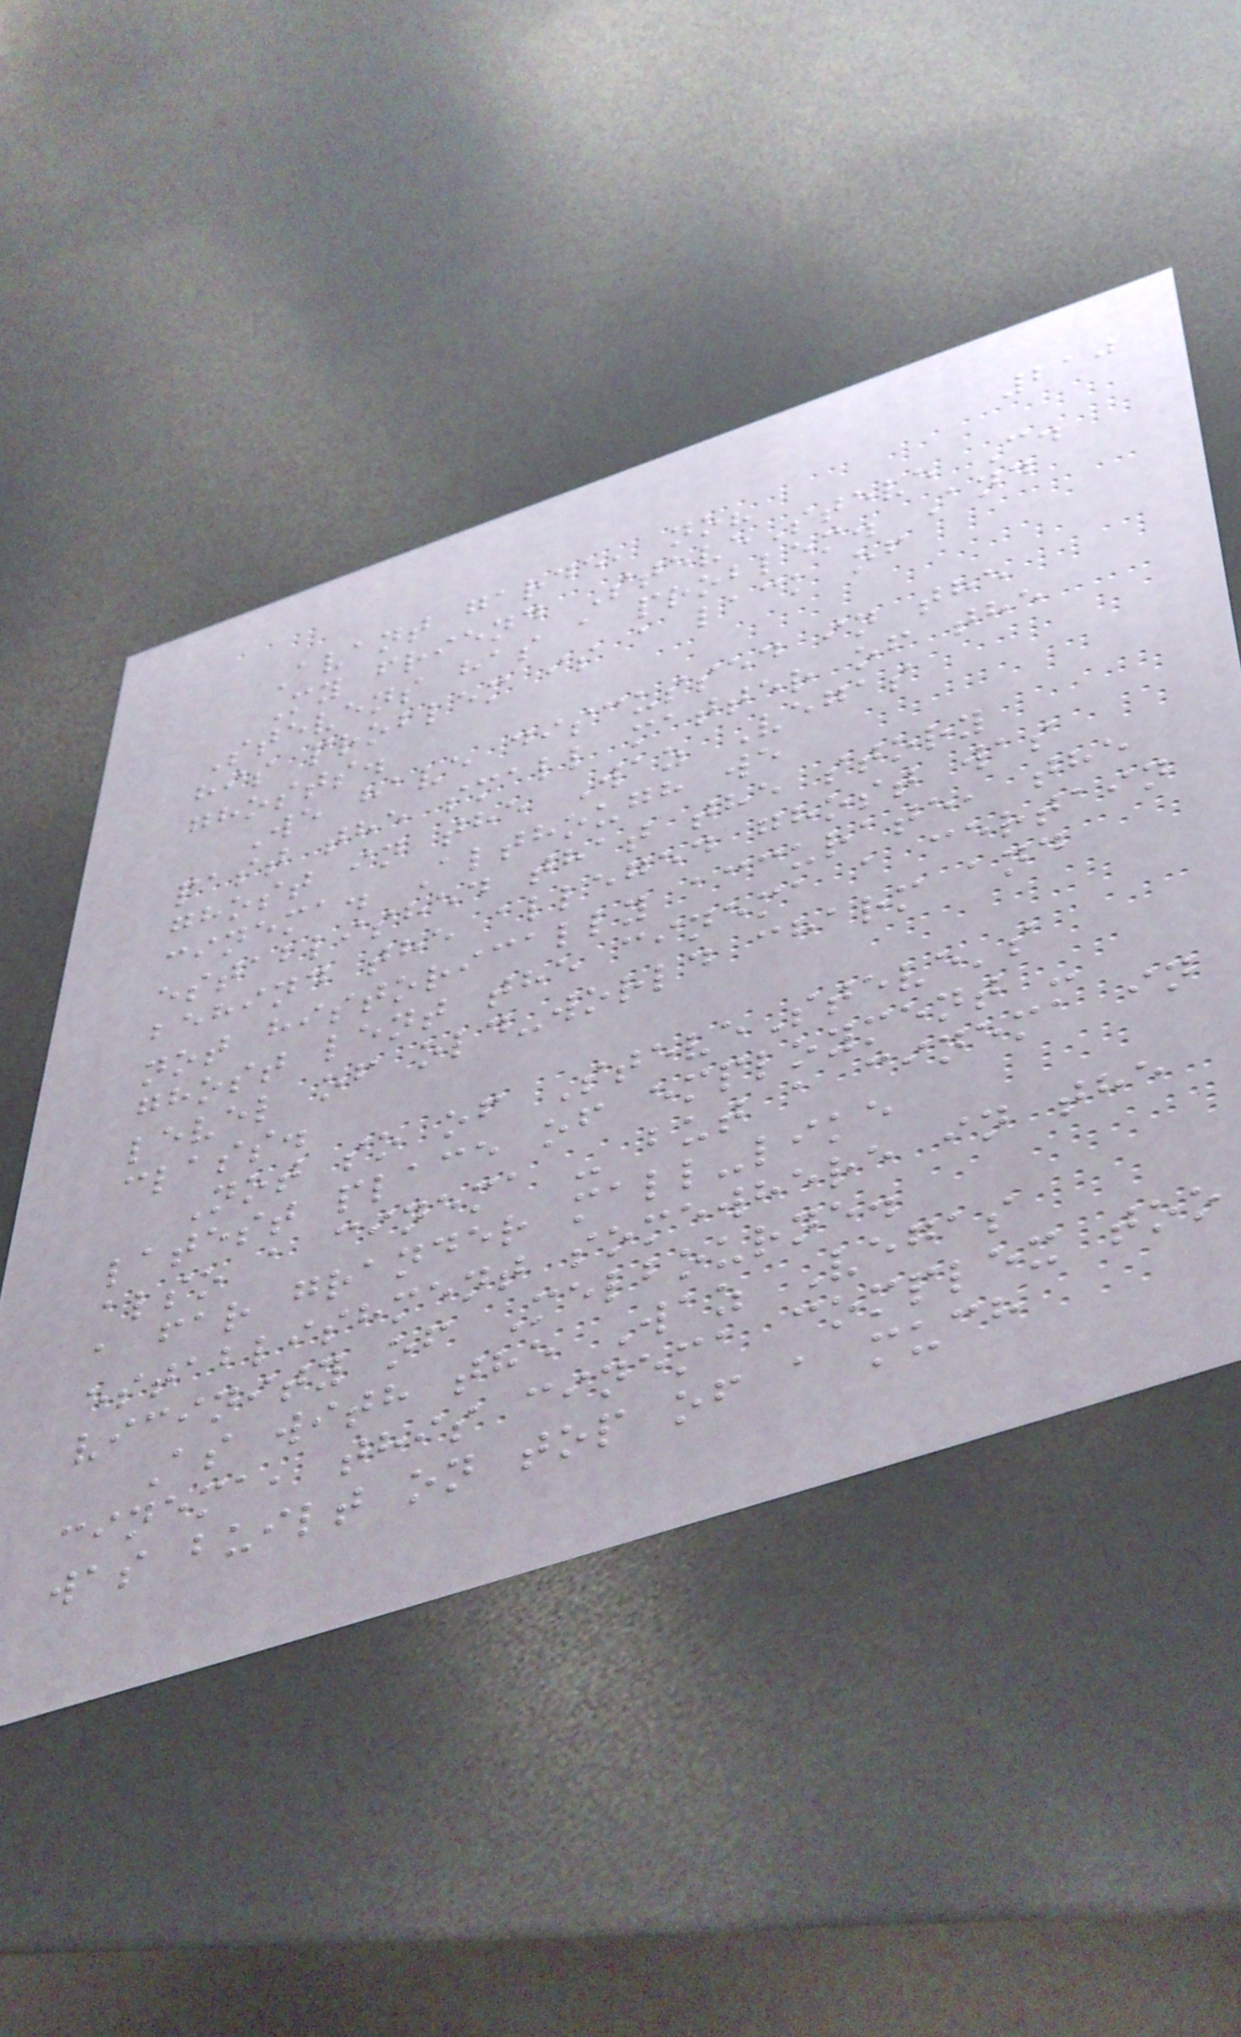210
Avant garde, no?
My friend SteveSteve C.
Stevens has a problem. And
his problem is a lack of
ghosts.
We have discussed in the
past the small matter of the
ghost in the Waz Vegas
cinema. Although we
established that the story
behind the alleged ghost was
not historically accurate, the
ghost lent the cinema a certain
level of old-world charm and
class.
Not so of SteveSteve's
latest place of employment -
also a cinema - but a cinema in
a far grander mall-like
establishment somewhere in the
vicinity of Melbourne.
As with the Waz Vegas
cinema, this cinema complex too
was built on top of a much
